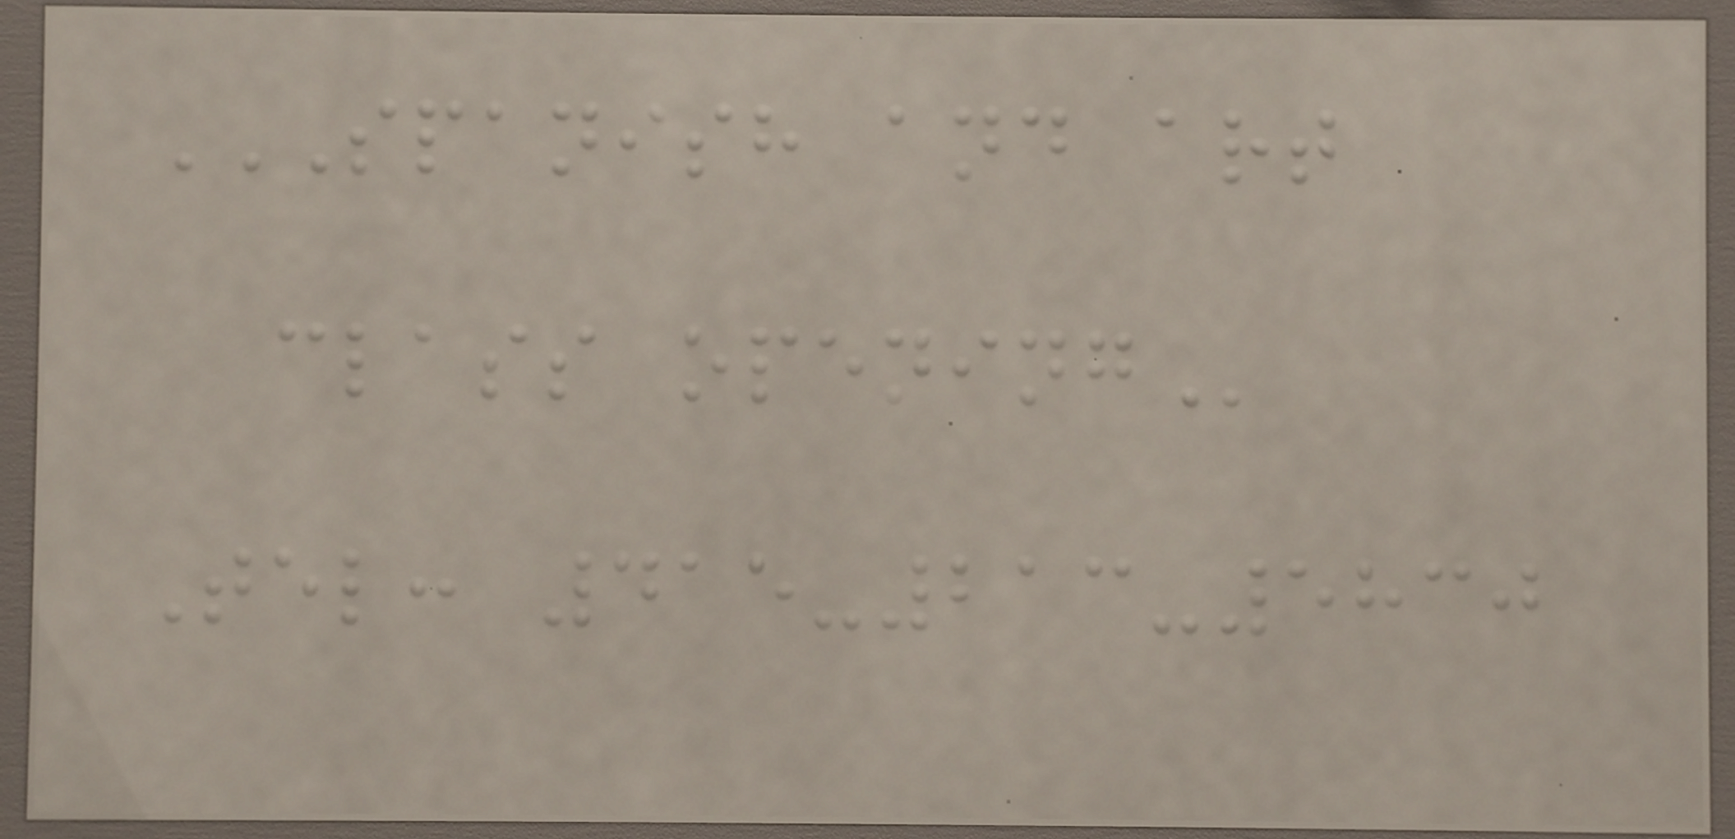SPANISH AND ART
CLASS OPENING
Tel: 415-213-5830
